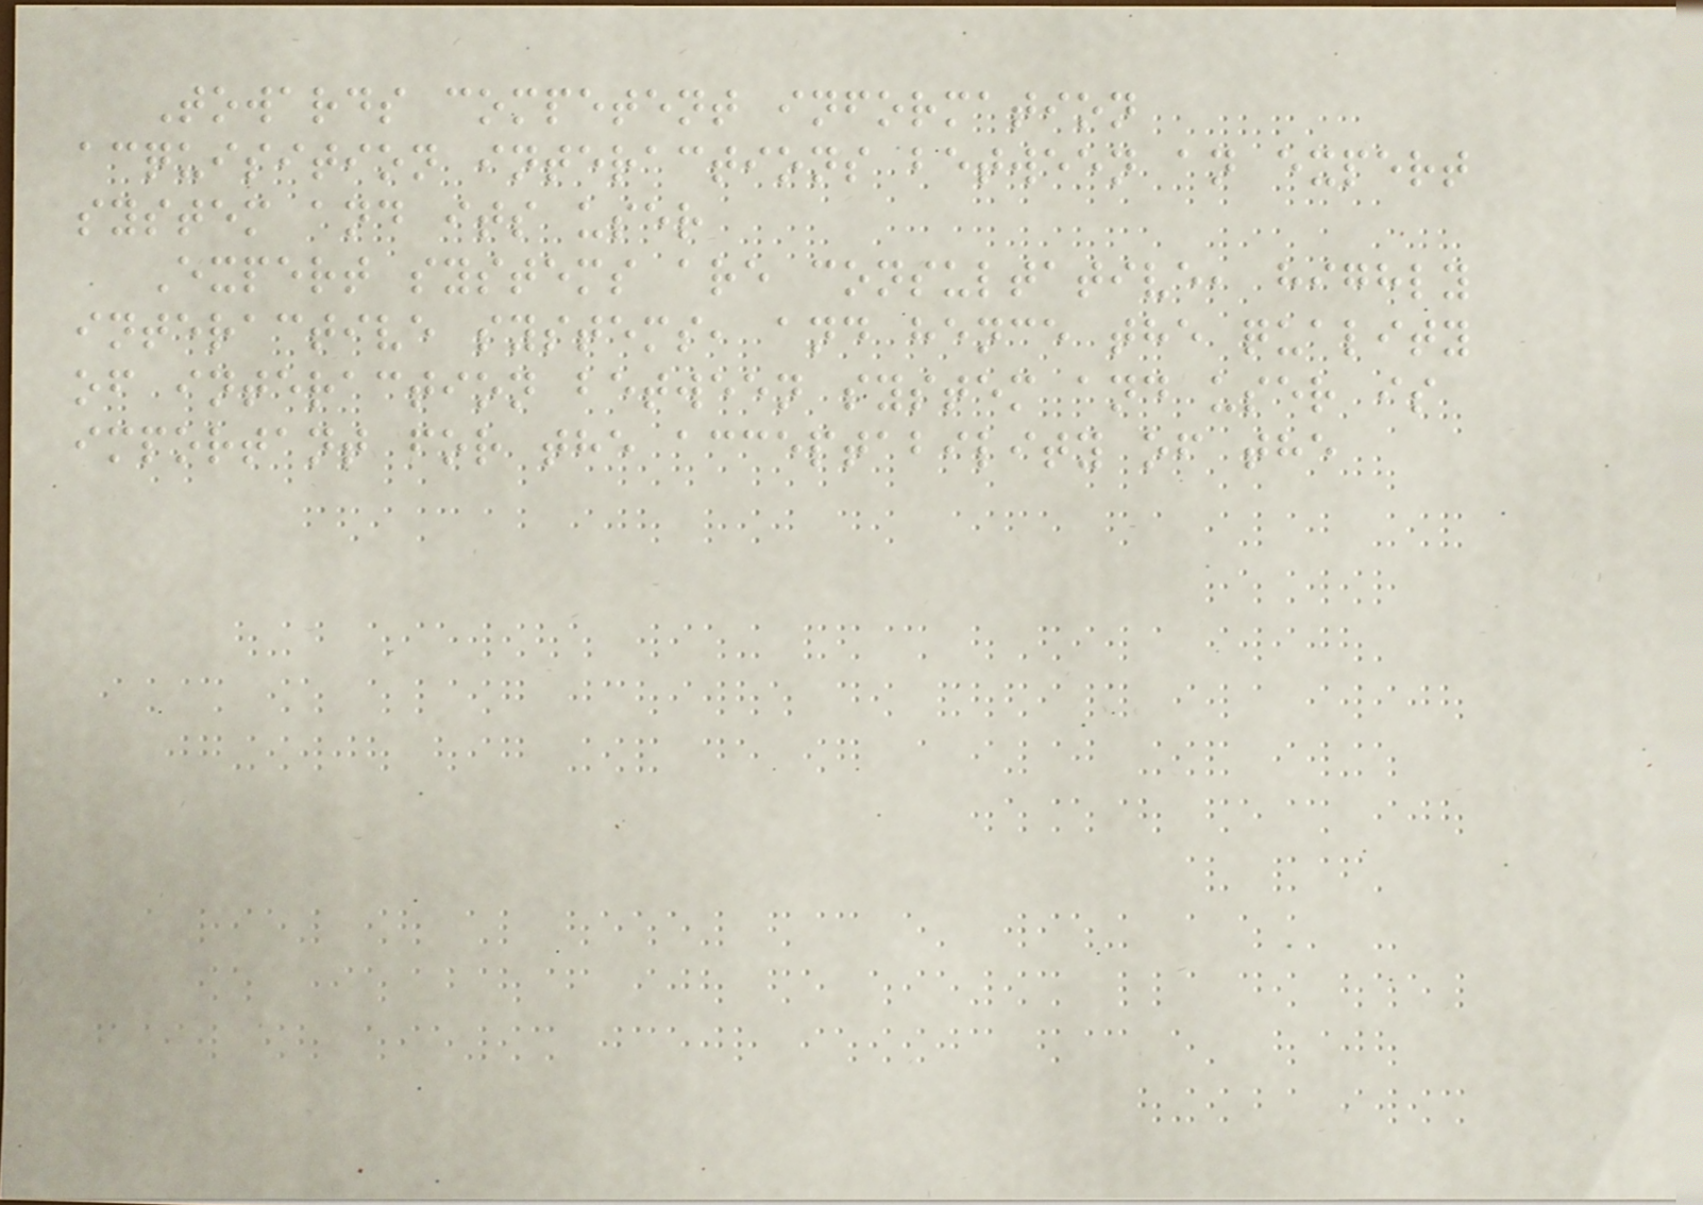Towards competent information
acquisition interactions between an expert
system and its user
Expert systems are consultative, highly
interactive systems, and hence the quality
of interaction between system and user is
important for the acceptability of the
